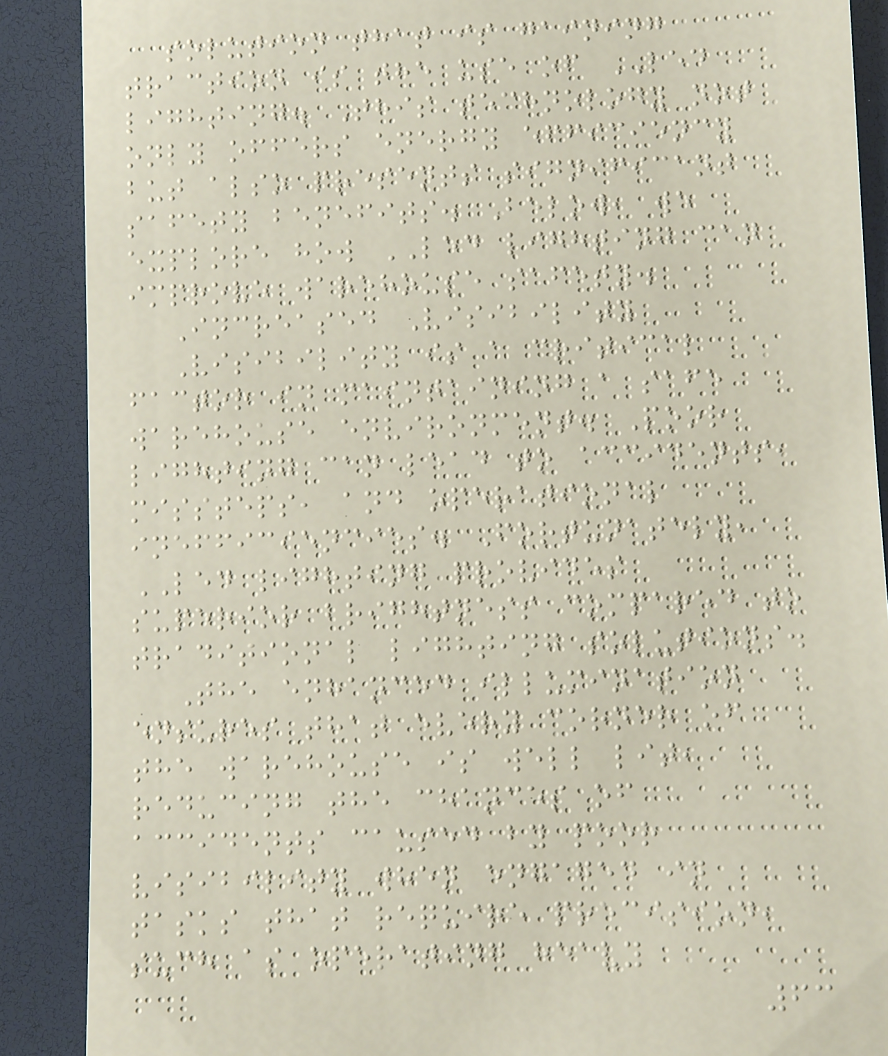solution that is gaining
traction is the use of LED
lighting. This technology not
only offers energy efficiency
but also presents significant
safety benefits. Below, we
explore how LED lighting can
improve warehouse safety.
Increased Visibility
Visibility is a critical
factor in maintaining a safe
warehouse environment. Poor
lighting can lead to accidents,
missteps, and operational
inefficiencies. Fortunately,
LED lighting provides
superior brightness compared to
traditional lighting solutions.
The enhanced illumination
ensures that every corner of
the warehouse is well lit,
reducing the chances of
accidents caused by poor
visibility when engaged in
tasks that require precision,
such as operating heavy
63
